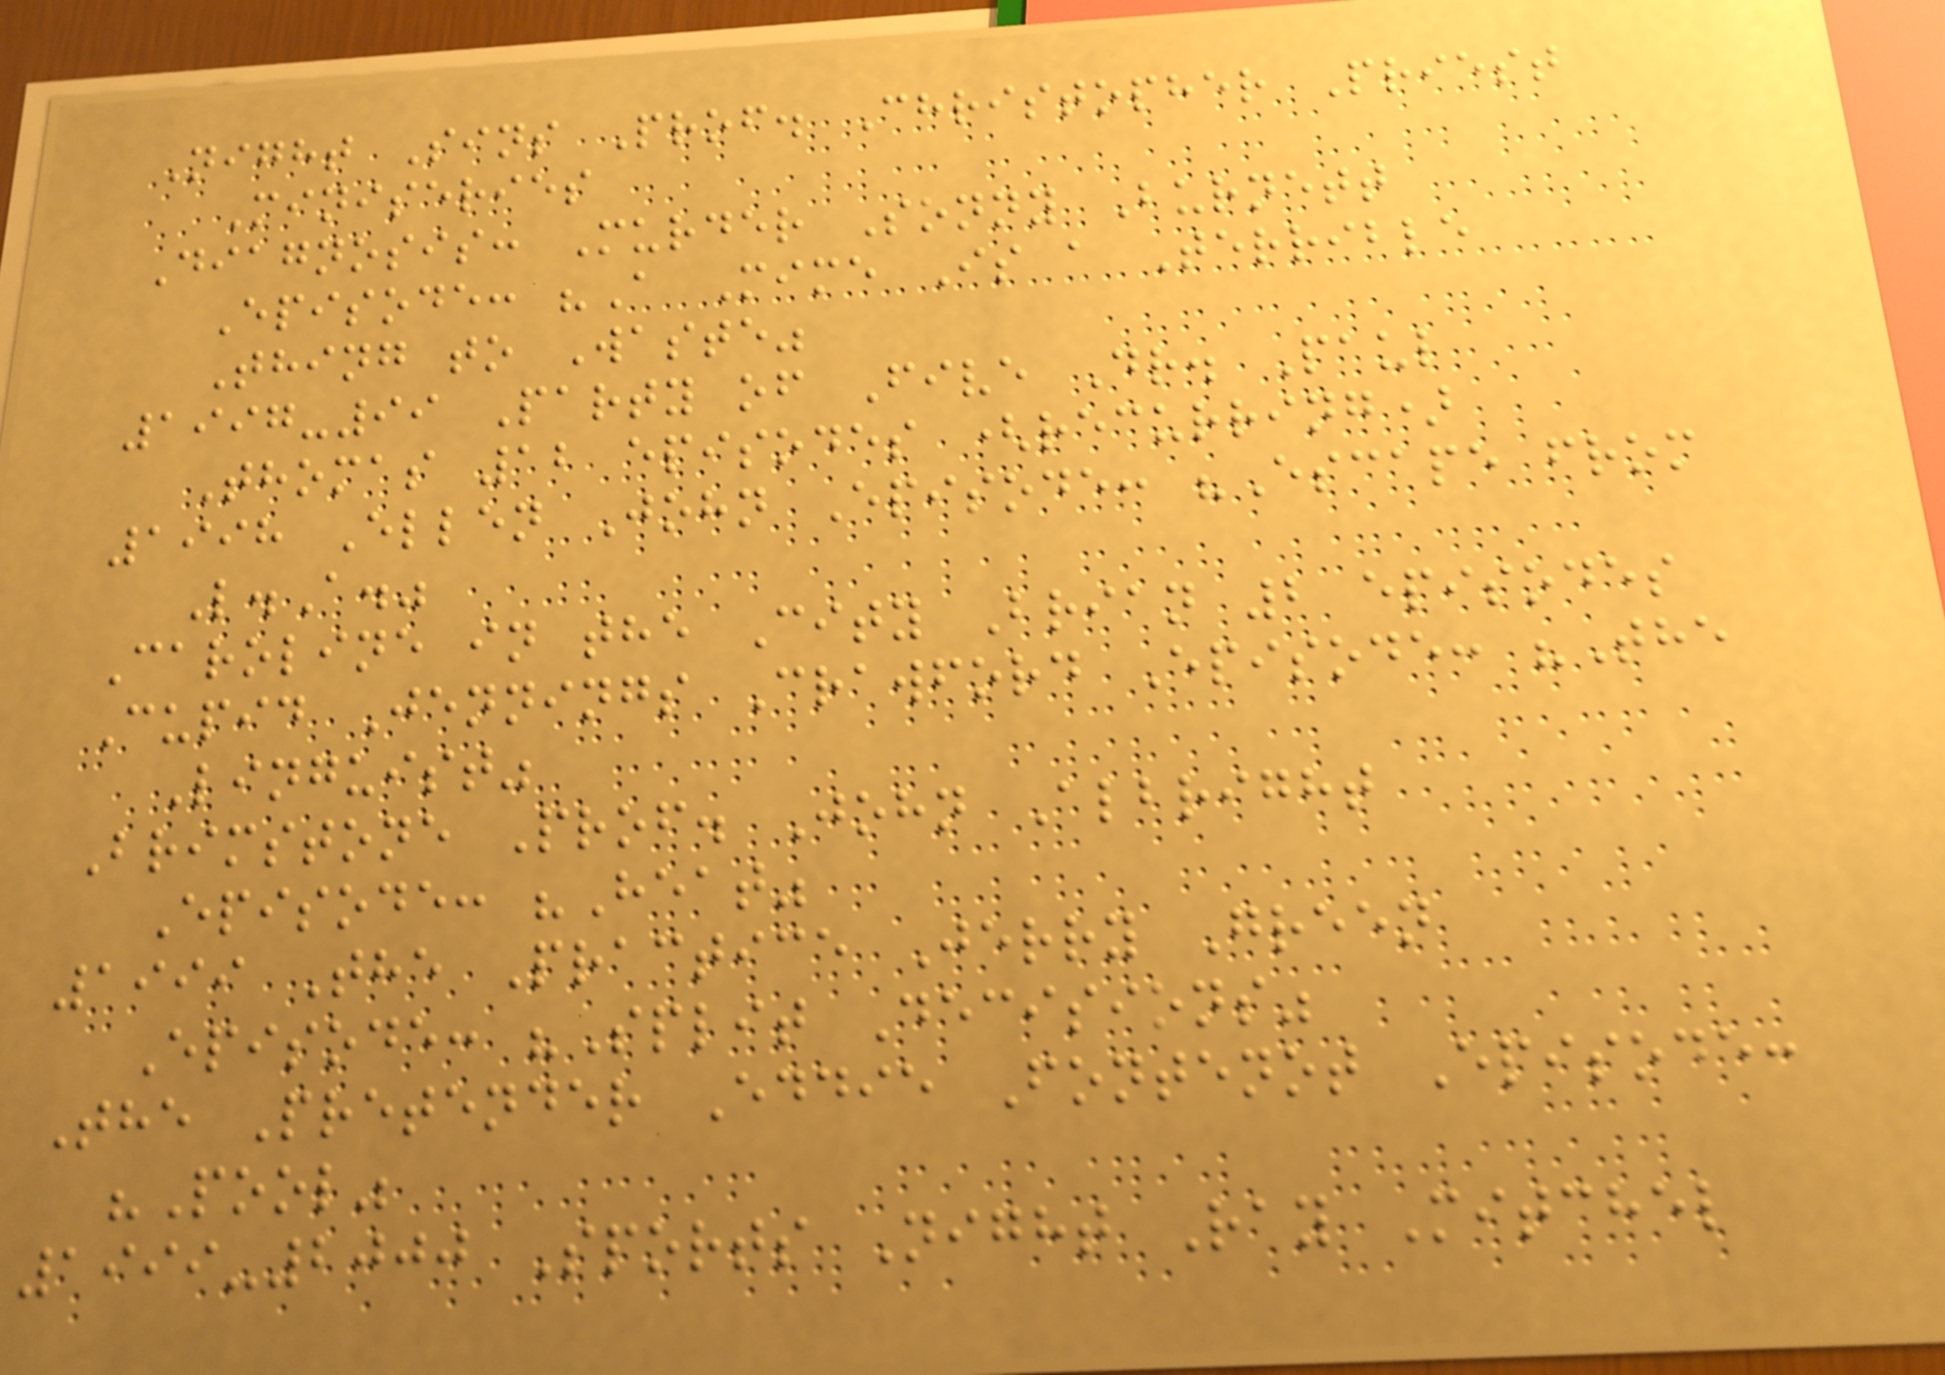Night Sins Prof. Christopher Priest
Miniseries
Diagnosis: Murder Sonny Burnett
Episode: "A Mime Is a Terrible
Thing to Waste"
1997-99 Party of Five Dr. Paul
Thomas 12 episodes (recurring)
1998 Ellen John Episode: "Escape from
L.A."
Caroline in the City Brian 2 episodes
Cupid Jennings Crawford Episode: "The
Linguist"
Brimstone Prof. John Albright
Episode: "Heat"
1999 The Practice Jerry Green
Episode: "Split Decisions"
The Pretender Eddie Fontenot Episode:
"Pool"
1999-2000 Sports Night Ray Mitchel
